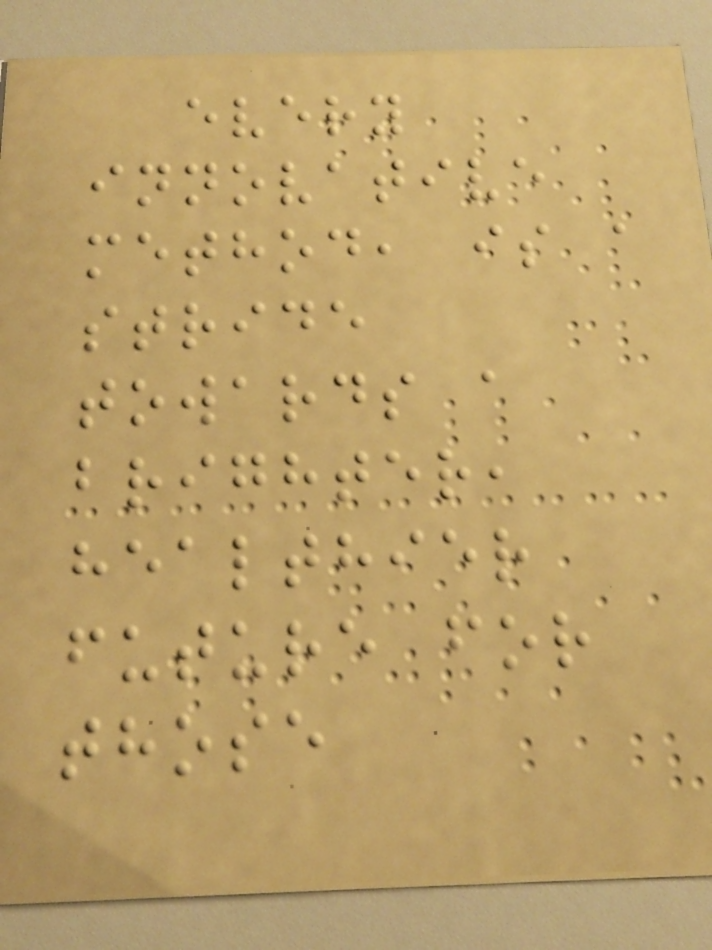every
innovative
method, is a
stride
towards a
brighter,
healthier
future for
those
